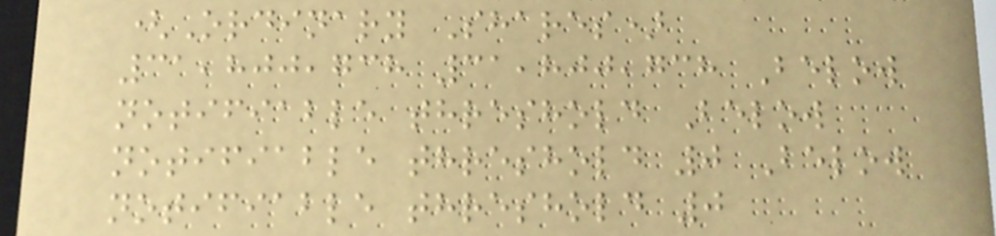(Ordinary Shares)
31,800,738 31,800,738 Below
notifiable threshold Below
notifiable threshold 0 Below
notifiable threshold 0
